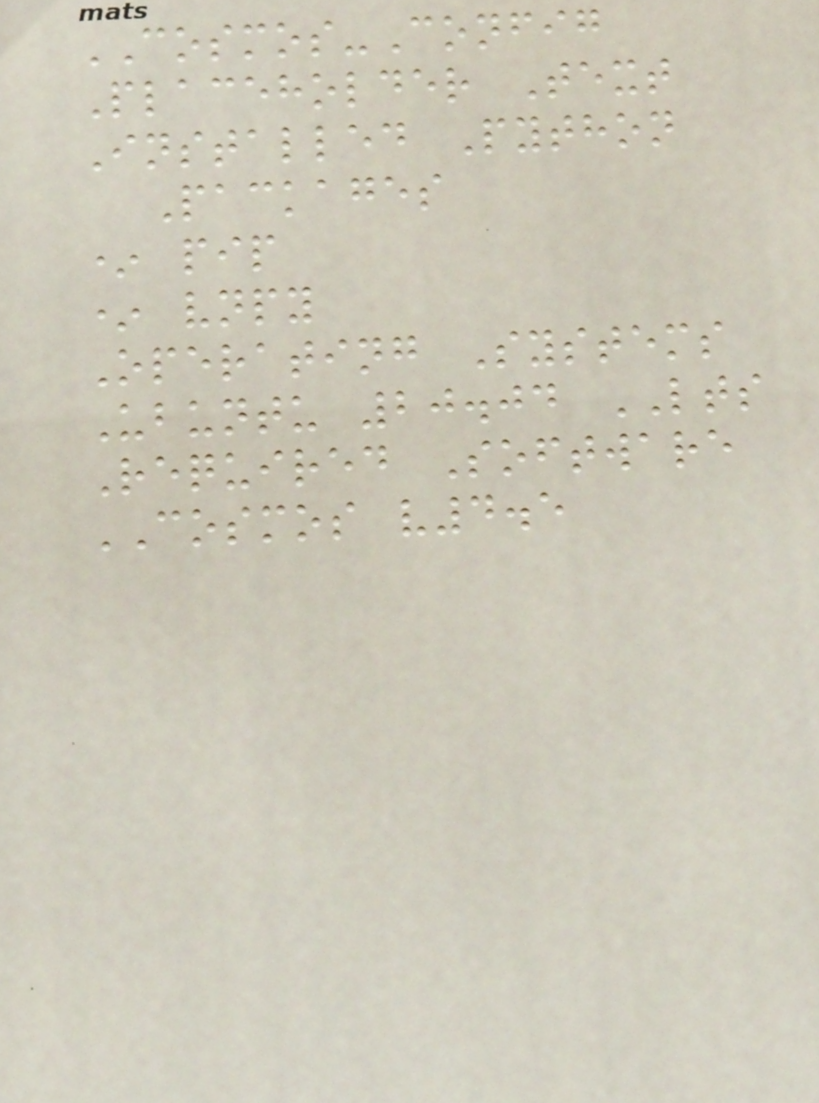COSMOS-Config
Placeholder Text
Installed Python
Packages
* pip
* vnpy
Operating Systems
Ubuntu 20.04 LTS
Required Software
COSMOS v4.5
